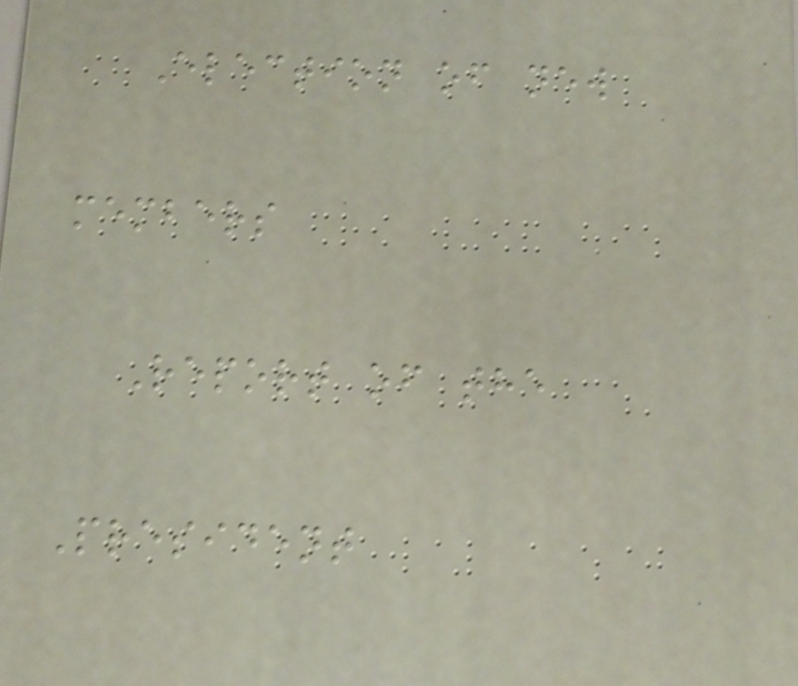Election of new
members
Report of the
President
